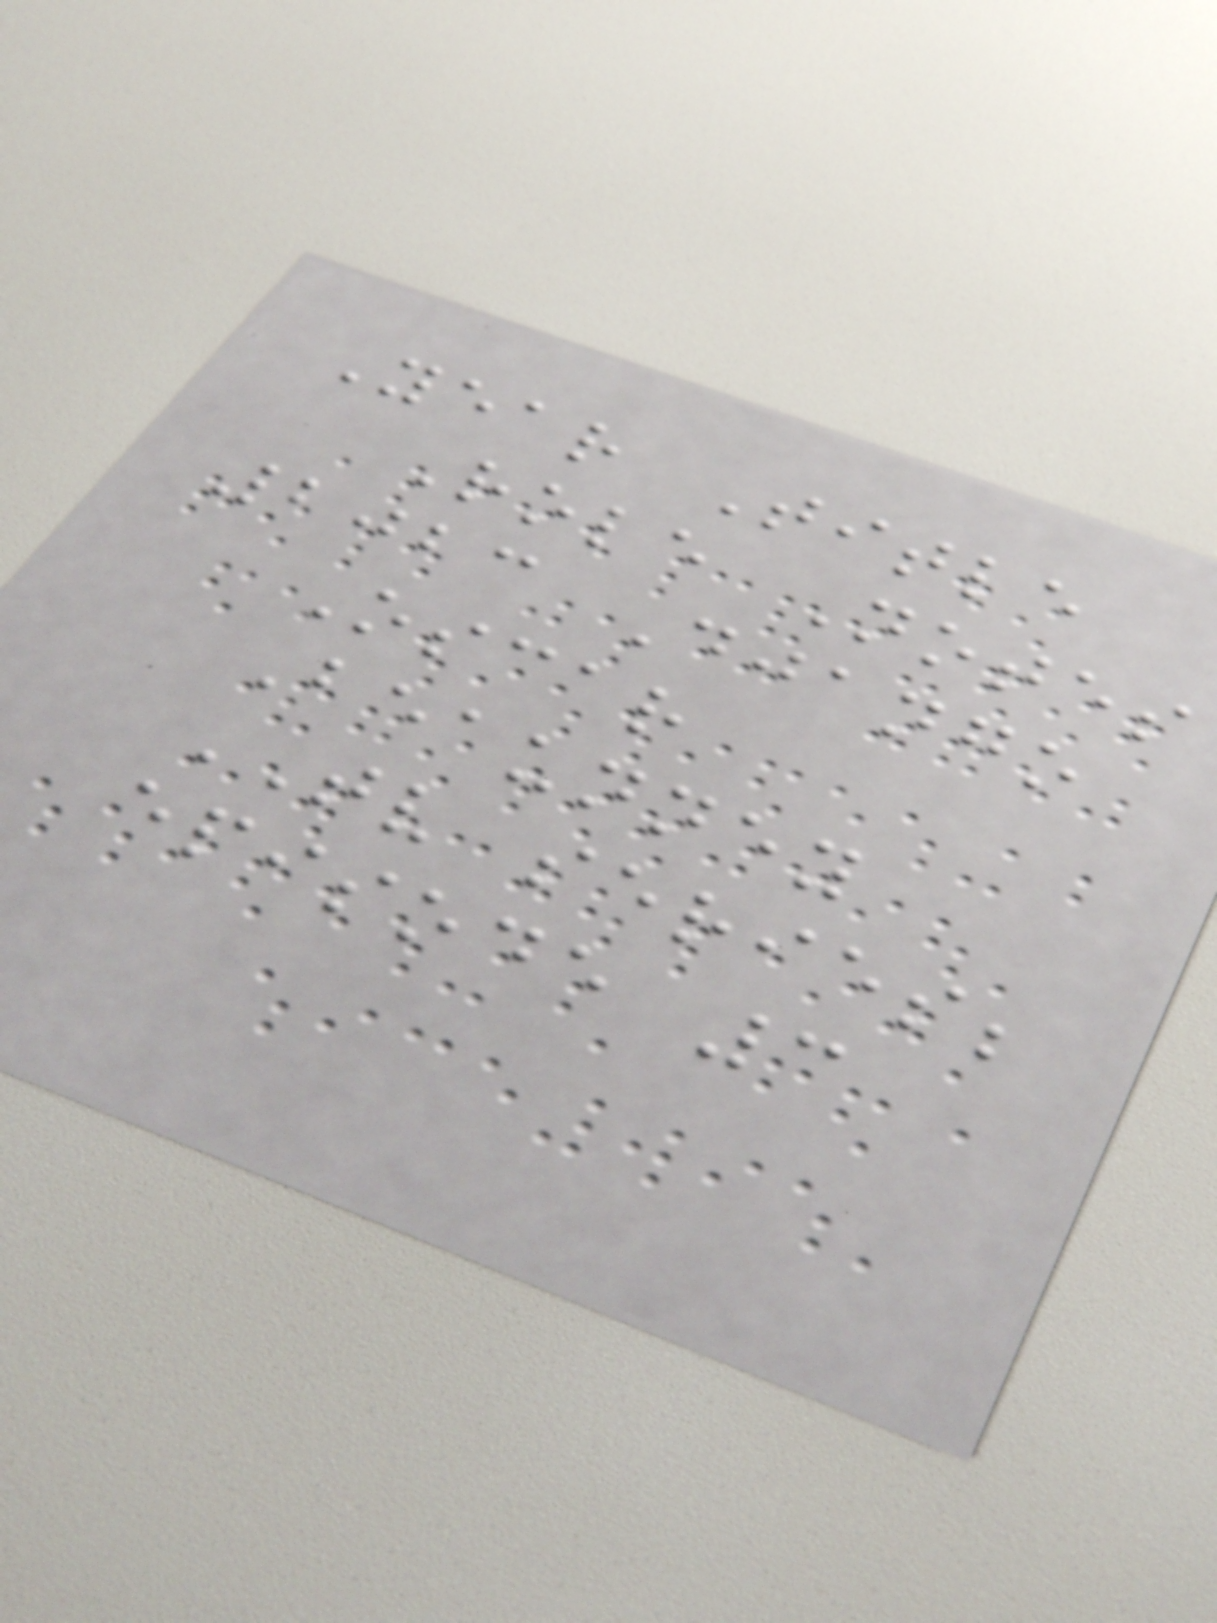Year Title
Role Notes
2023 Django
Oscar
Beaunney
TV series;
episode 3
